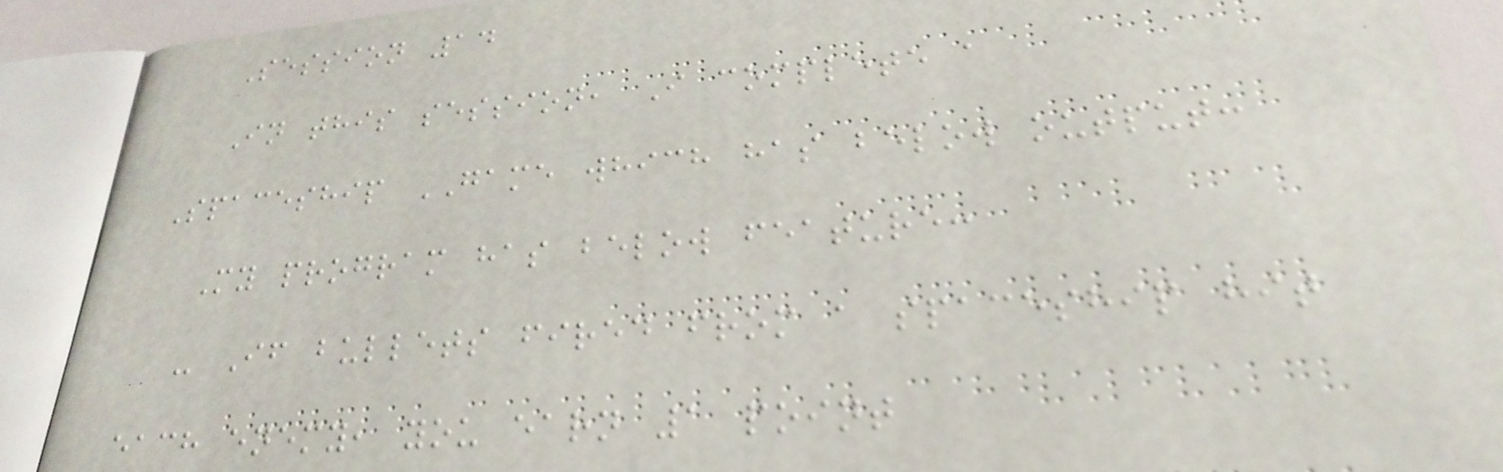Session 14
In this session, I complete a
Spaceship GAME which has below output:
My program has below feature:
- If bullets fired from a spaceship hit
each enemy, you earn 1 point
